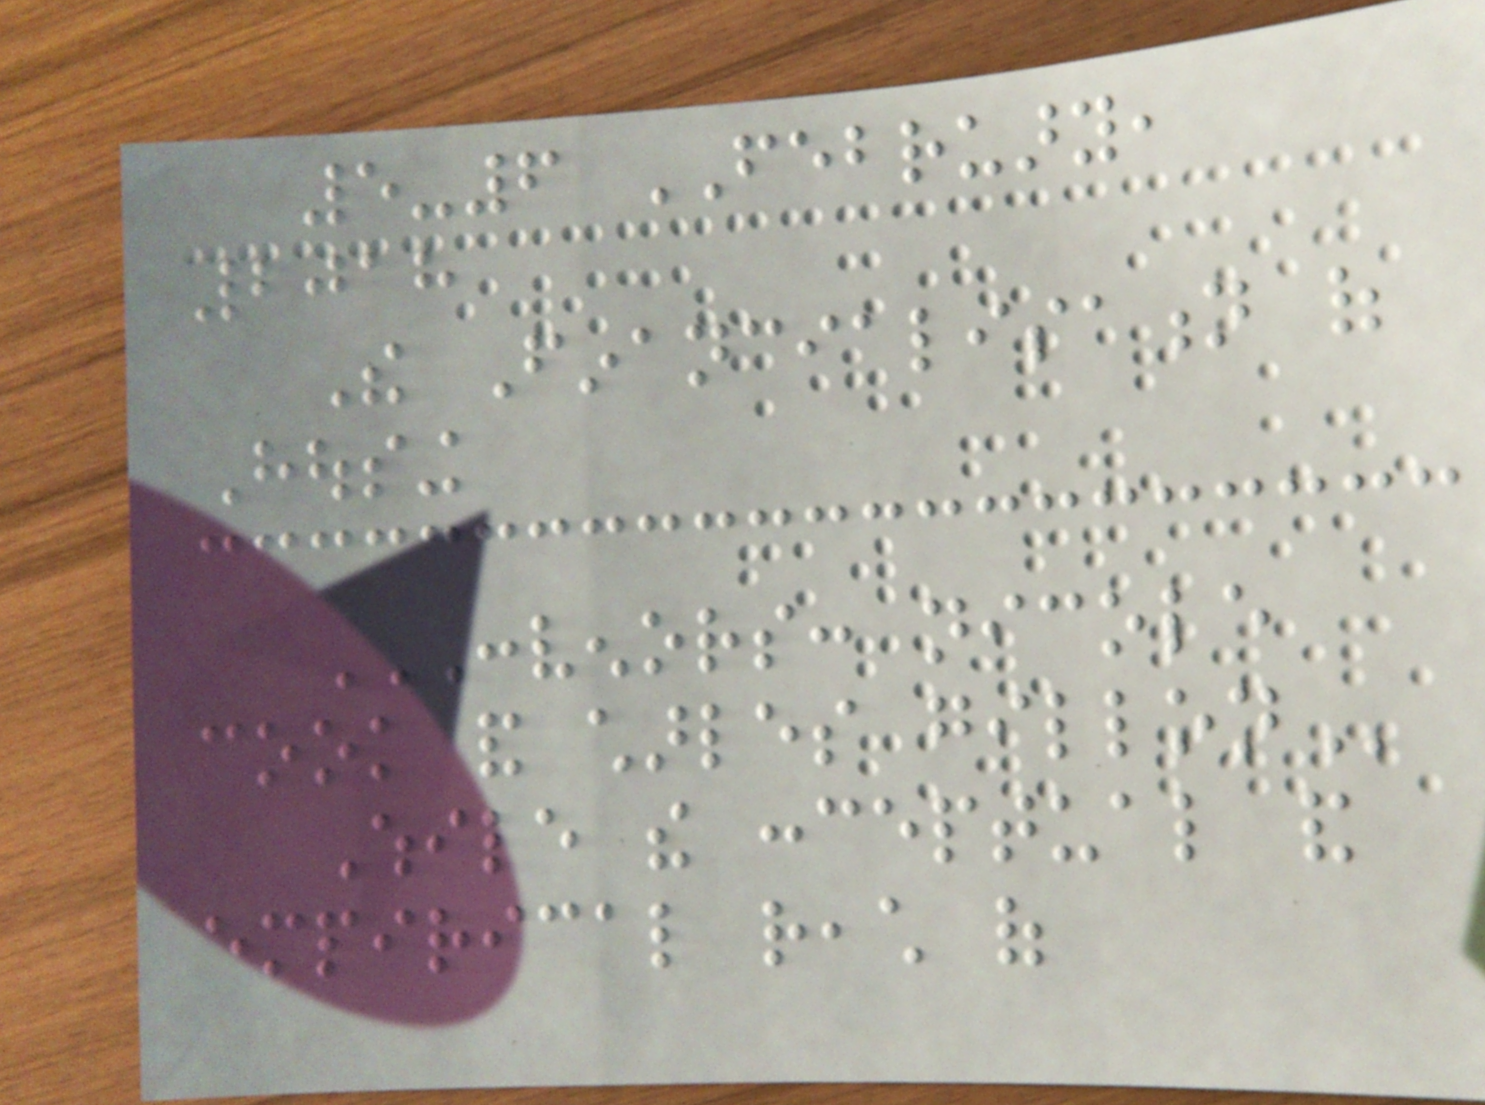5-6 FEBRUARY,
2018
The Financialisation of
Housing
CONVENORS: NICOLE
COOK AND CHARLES GILLON
While the conceptual and
empirical reach of
